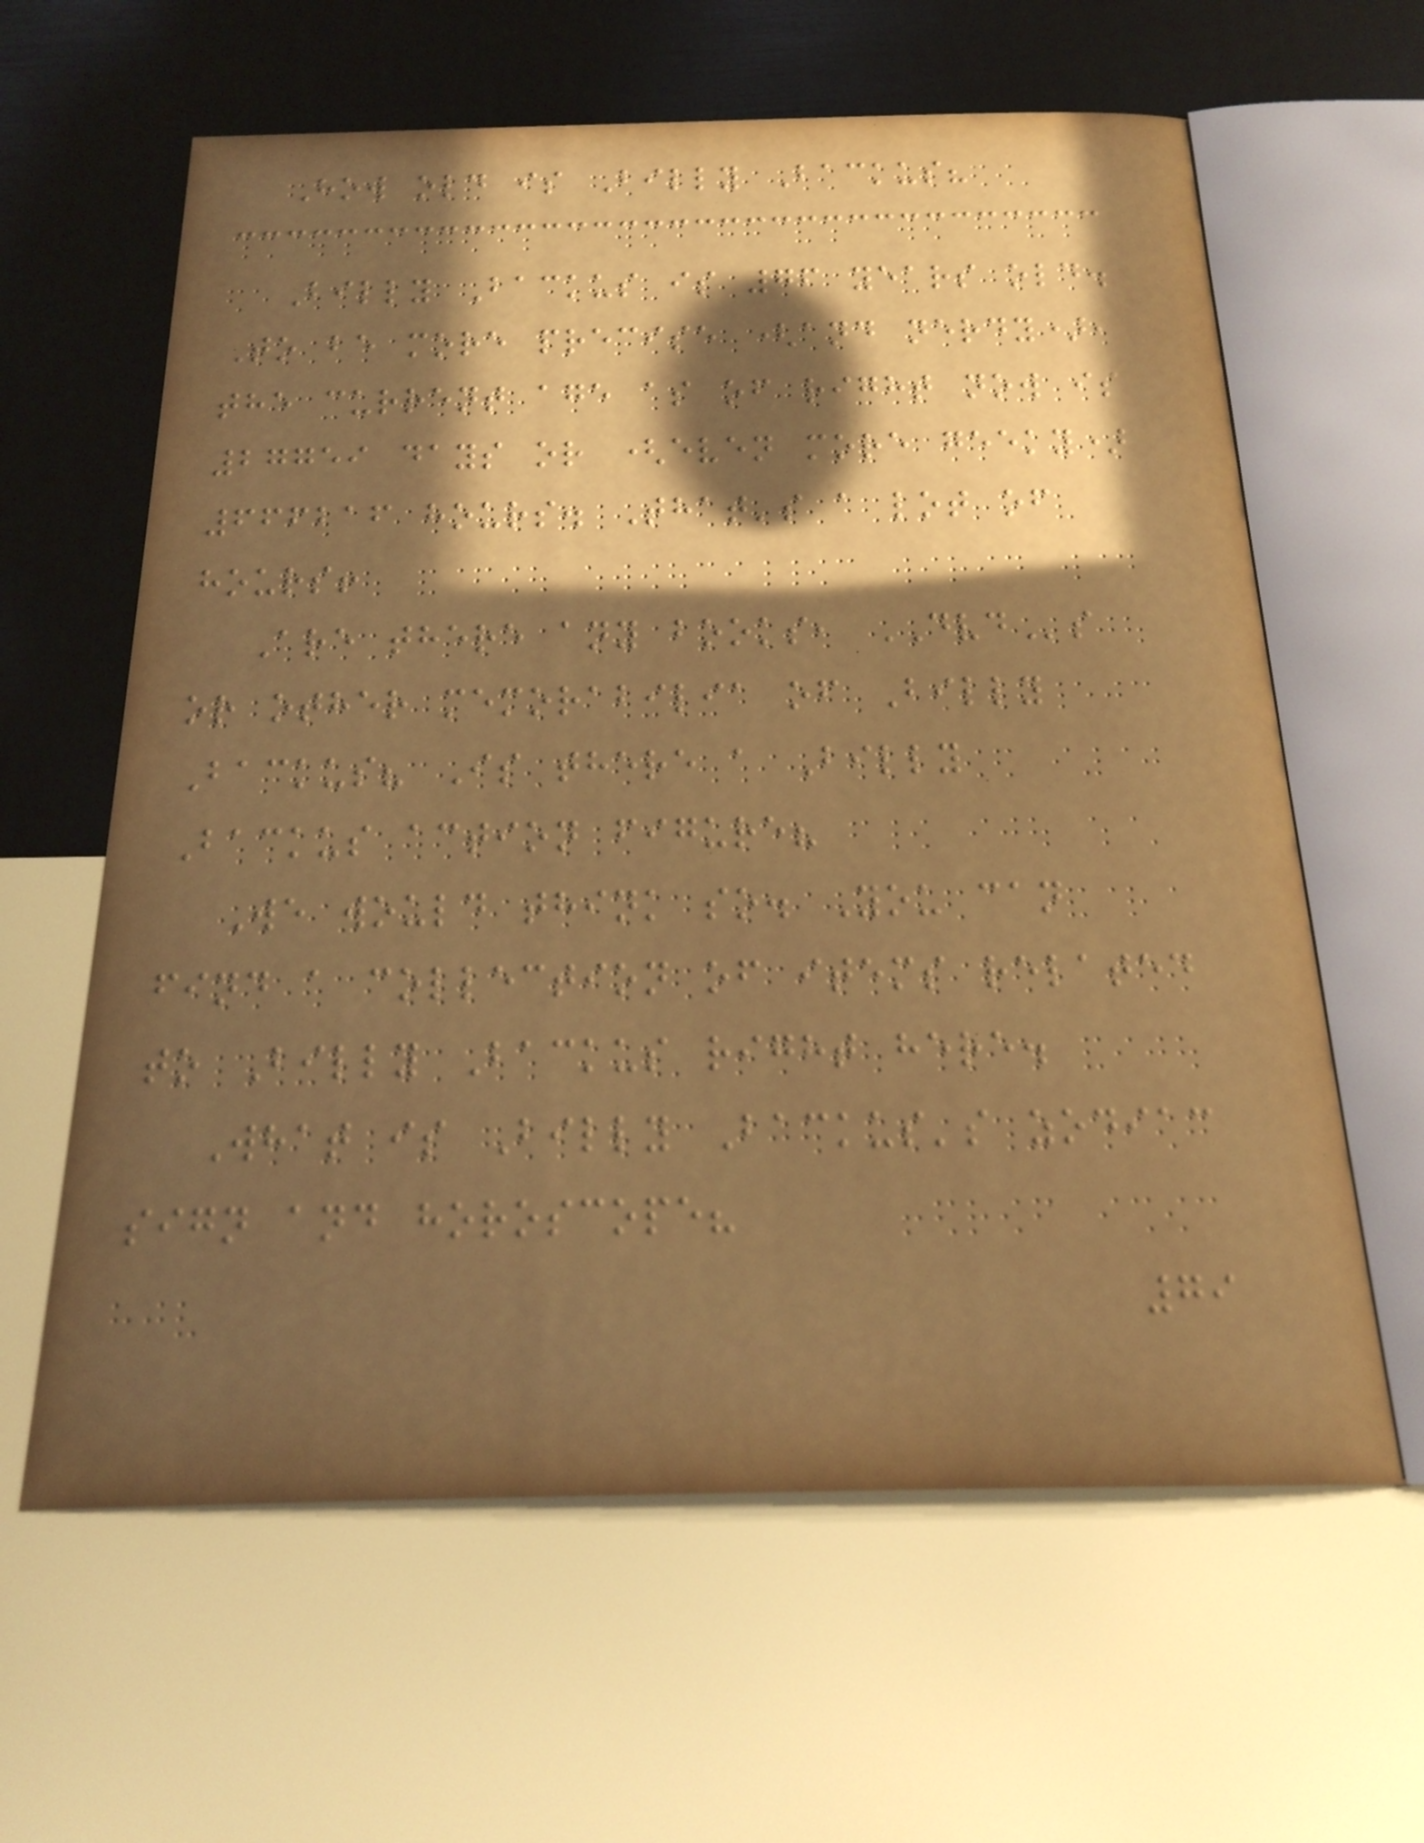How old is Billy Backus?
Billy Backus is 76 years old.
To be more precise (and nerdy),
the current age as of right now is
27759 days or (even more geeky)
666216 hours. That's a lot of
hours!
Are there any books, DVDs
or other memorabilia of Billy
Backus? Is there a Billy
Backus action figure?
We would think so. You can
find a collection of items related
to Billy Backus right here.
What is Billy Backus's zodiac
sign and horoscope?
79
